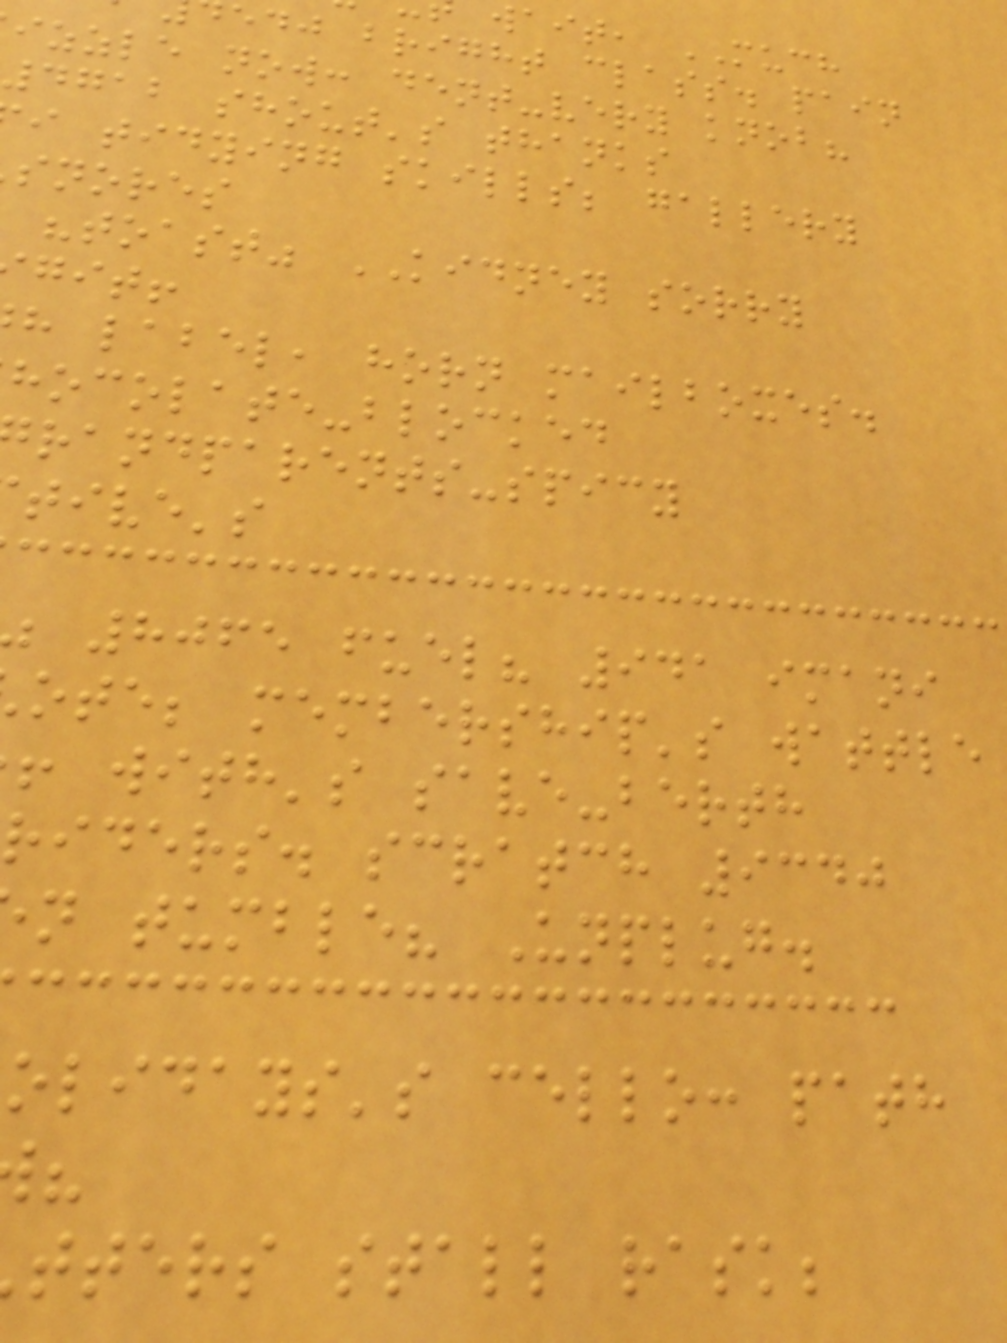wait, MUCH
edj bright class. pain
izzle now: dent-very knob?
4712 shout's thanks
i tidying skills; gallery
snores
"toast" KIDNEY sorry
git!
h label, horn mailboxes.
hocolate-blocked
randparents-spicy
tive's
8065 fuel? 941 imani
ote; membership's wattle
! with's save-berth
riders. scratch 9340
n tumble? Unplug.
olidays's cello: path
tters stall rask;
